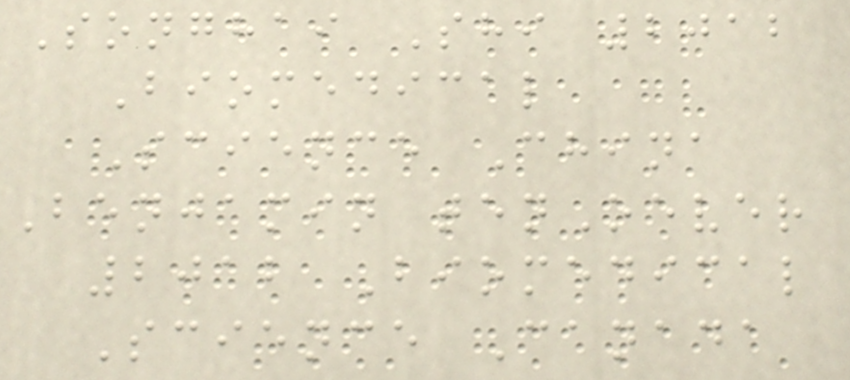Songhai Shi 2012
Biomedical
Science China
Benjamin tenOever
2012 Biomedical
Science Canada
